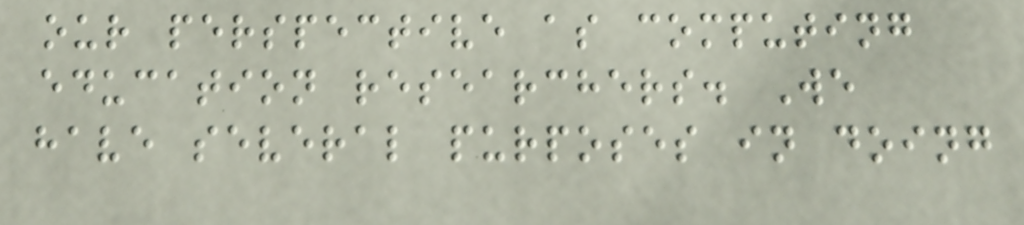our perspective as computing
education researchers. We
have several purposes in doing
